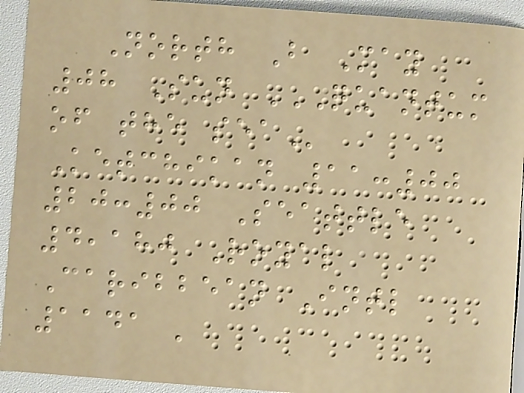North B May
08 Sun QUANTUM
OF THE SEA
Ketchikan 11:00
20:00 Seattle
4,180 Royal
Caribbean Intl
1141 '
